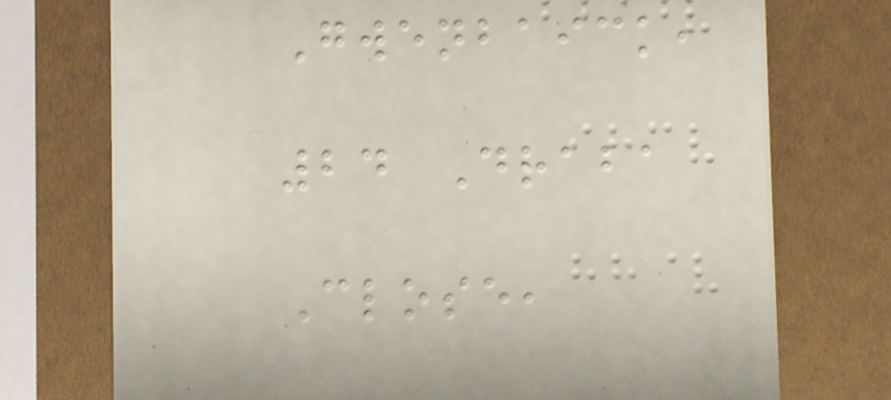Gwenbaick,
24 Draba
Close,
